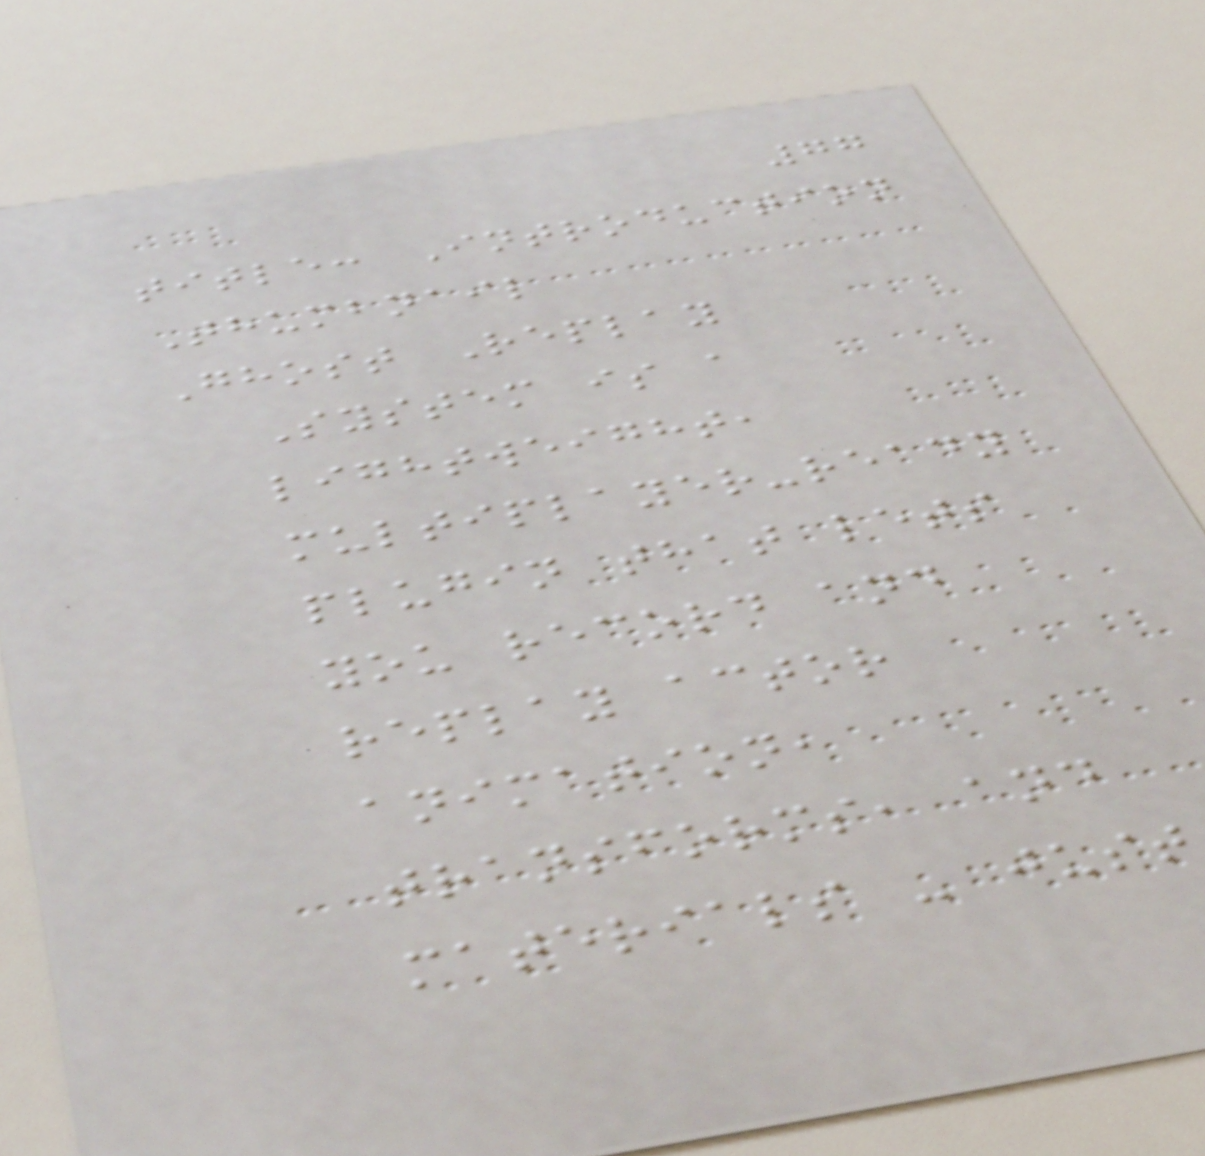77
title: Introduction
Thumbnail
Ghost Replay
System is a
lightweight,
multiplayer-ready
plugin that lets
you record and
replay actor
animation,
transforms, and
materials - just
